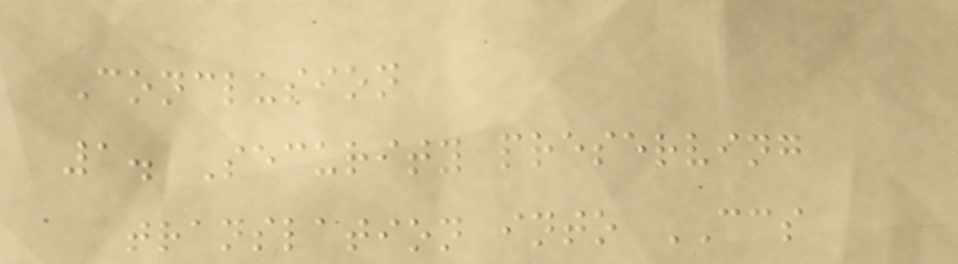Conclusion
1. Security preserving
translation into CCS
